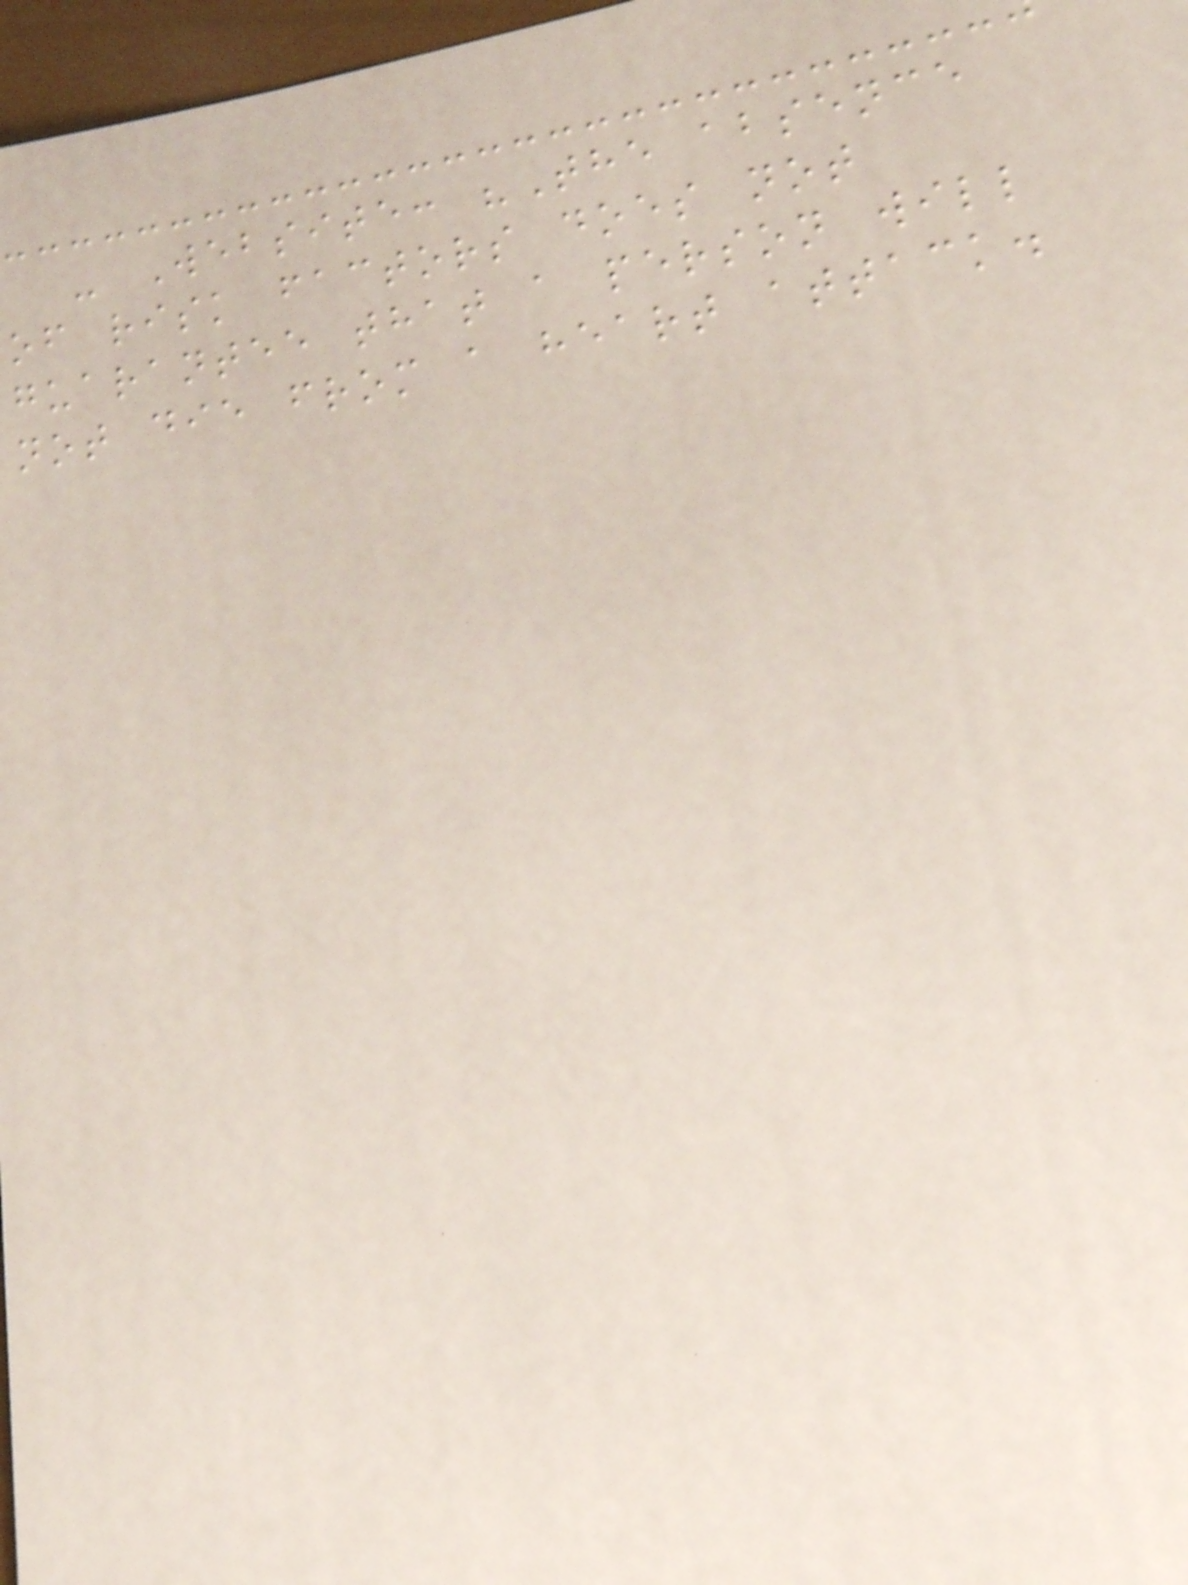- Website: "The absence
of risk factors does not
guarantee that a person will
not die from a heart attack.
